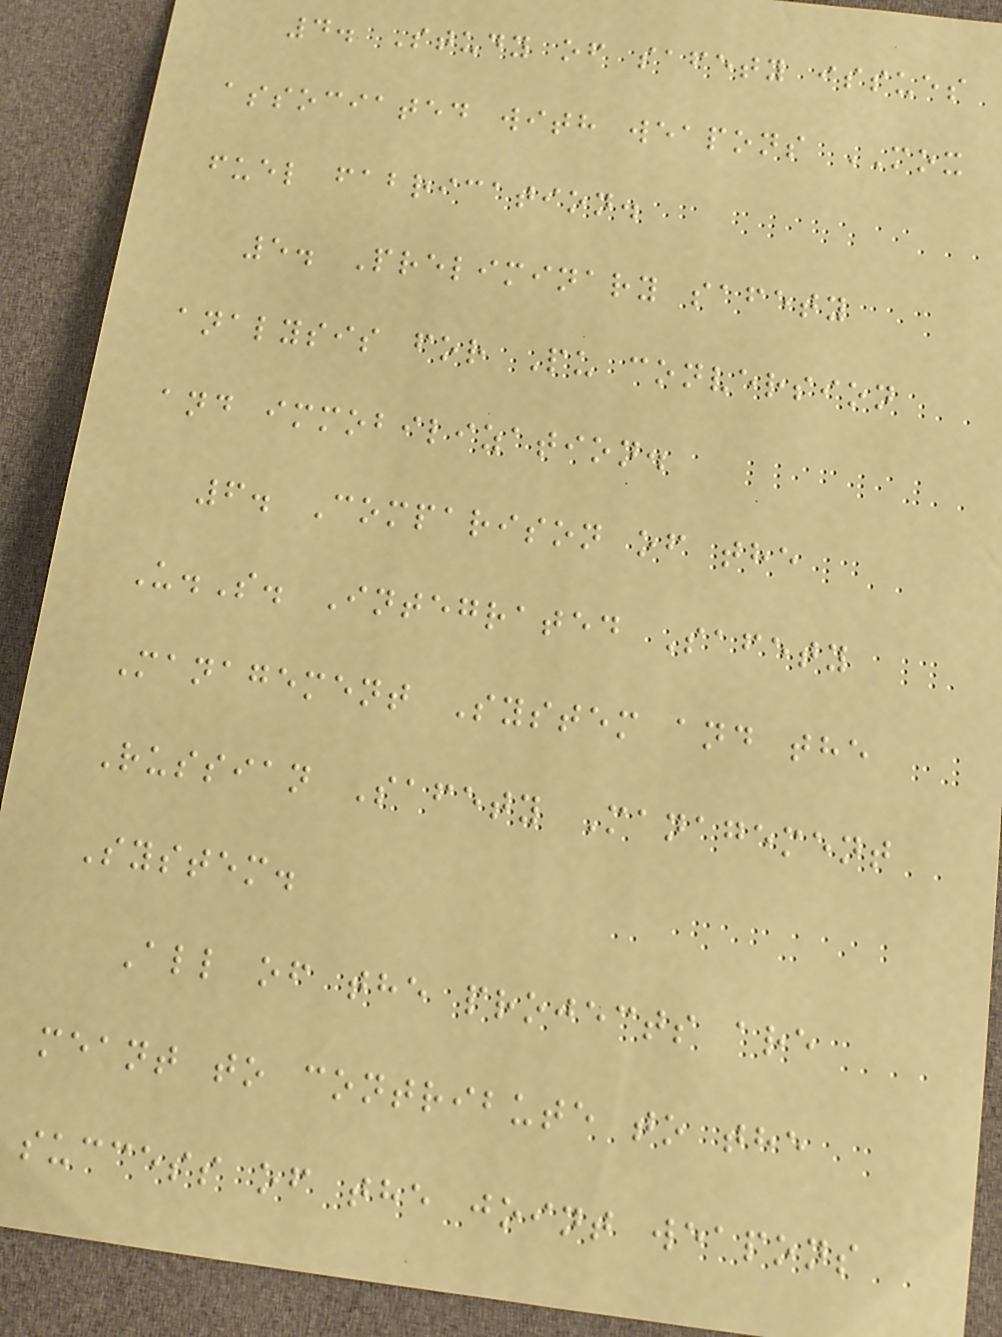4. Study of safety issues
associated with weapons MOX
fuel fabrication.
5. Preliminary safety
analysis for Pu conversion
and immobilization.
6. Comparison of the
U.S. Integrated Safety
Management System and the
Russian Safety Management
System.
All of the projects are
meant to contribute to the
success of the joint weapons
